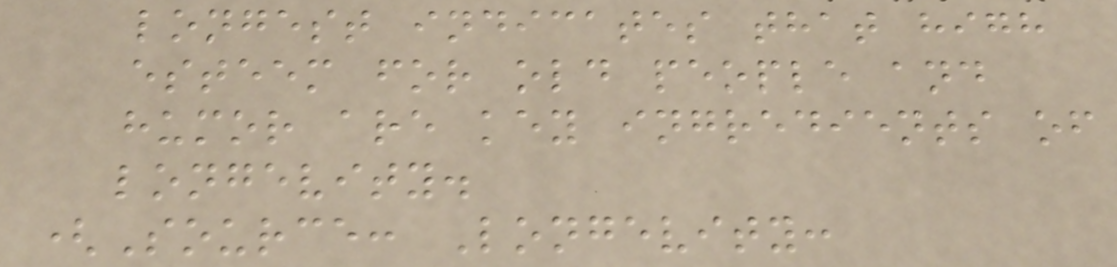longest indicates that high
esteem for old people and
humor are key ingredients of
longevity.
(Source: Longevity:
